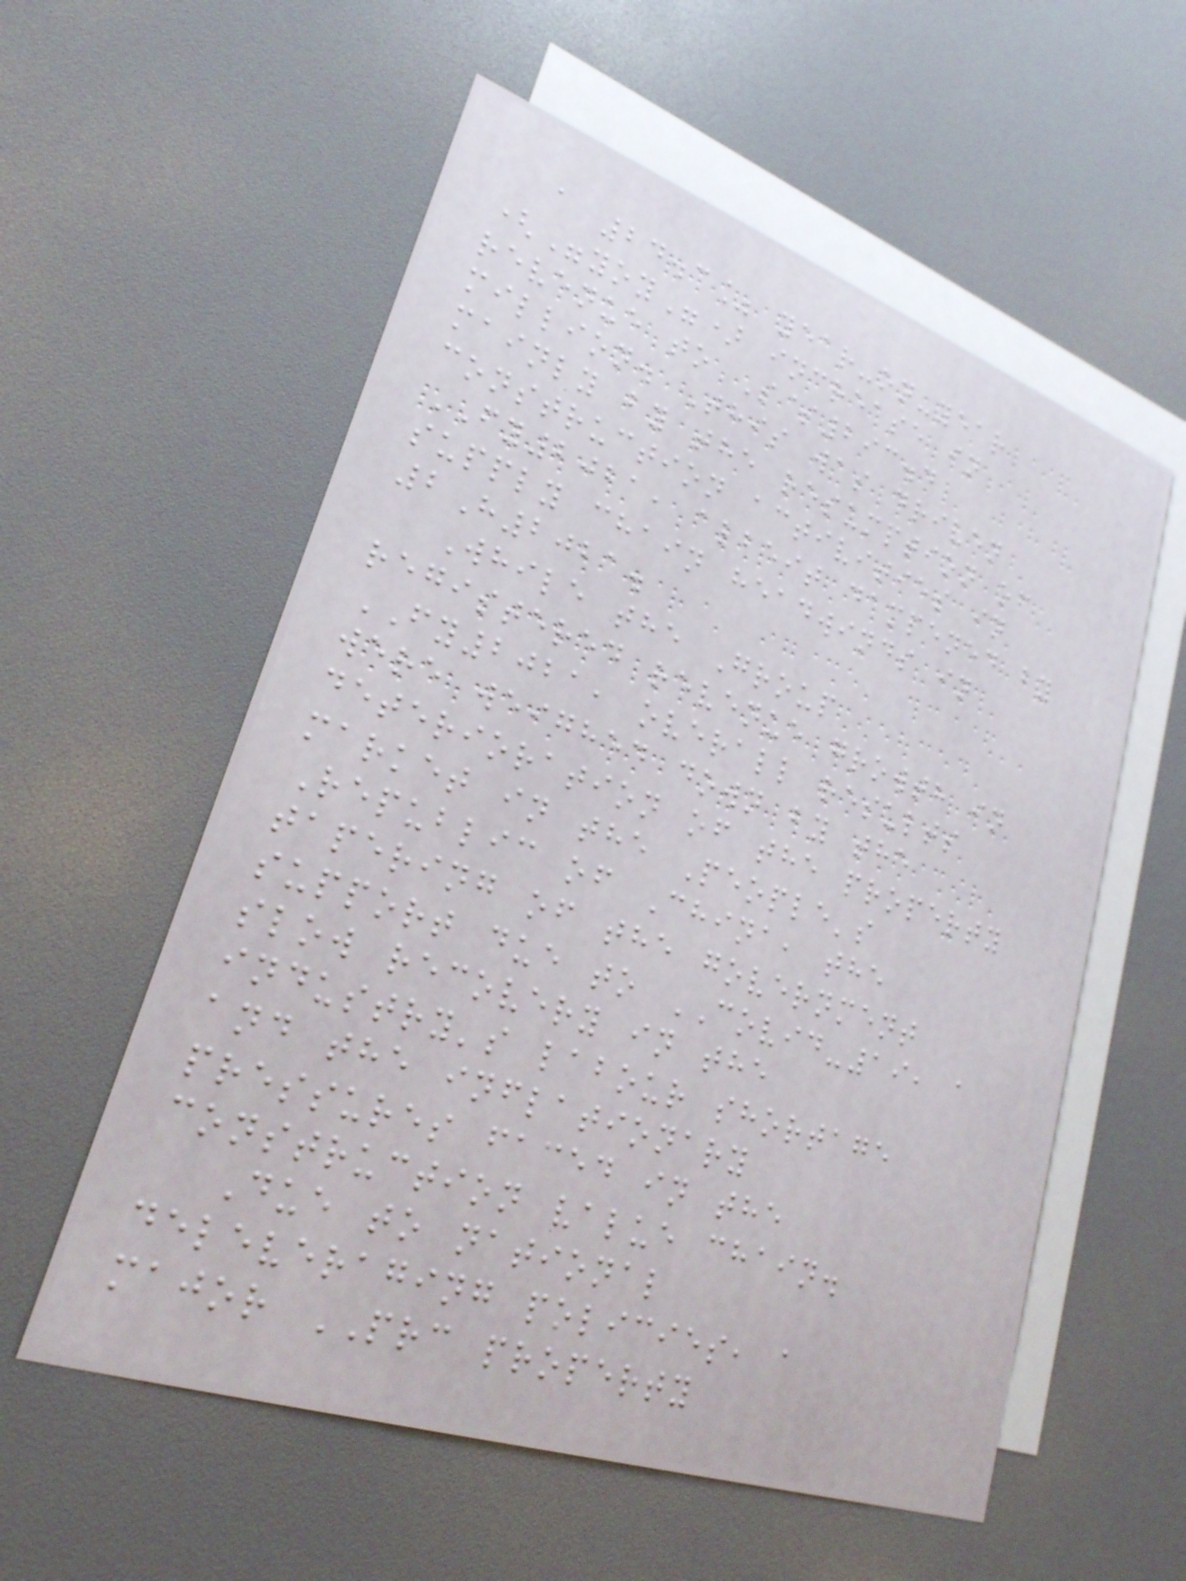a 24.3% year-on-year
("yoy") increase in
revenue to S$293.4
million. This was driven
mainly by the resumption of
construction activities in
FY2021, albeit dampened by
supply chain headwinds in
2H2021.
While the Group
registered revenue growth in
FY2021, overall results
were weighed down by the
deterioration of the property
market in the People's
Republic of China, the
tapering of the government
support due to COVID-19, a
slow recovery in the
industry's labour shortage
and the inflationary
pressures faced in the
construction value chain.
Due to national
deleveraging policies, a
major PRC property
